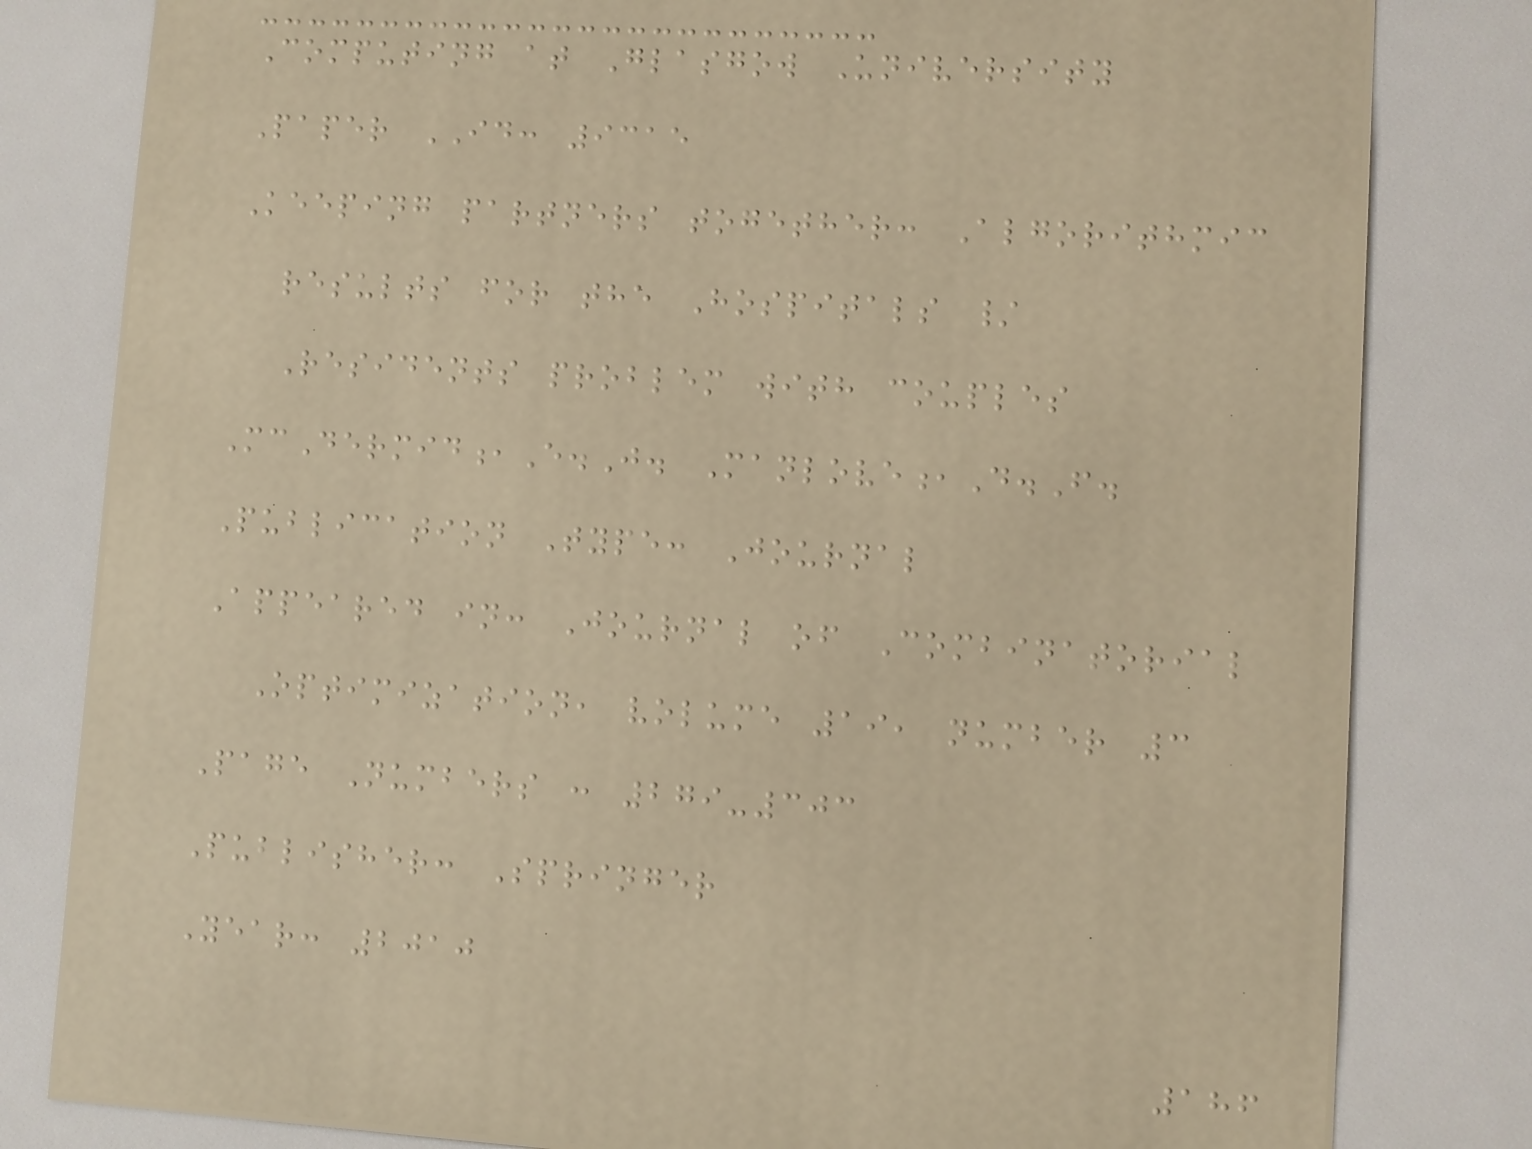Computing at Glasgow University
Paper ID: 9315
Keeping partners together: Algorithmic
results for the Hospitals /
Residents problem with couples
McDermid,E.J. Manlove,D.F.
Publication Type: Journal
Appeared in: Journal of Combinatorial
Optimization, volume 19, number 3
Page Numbers : 279-303
Publisher: Springer
Year: 2010
186
